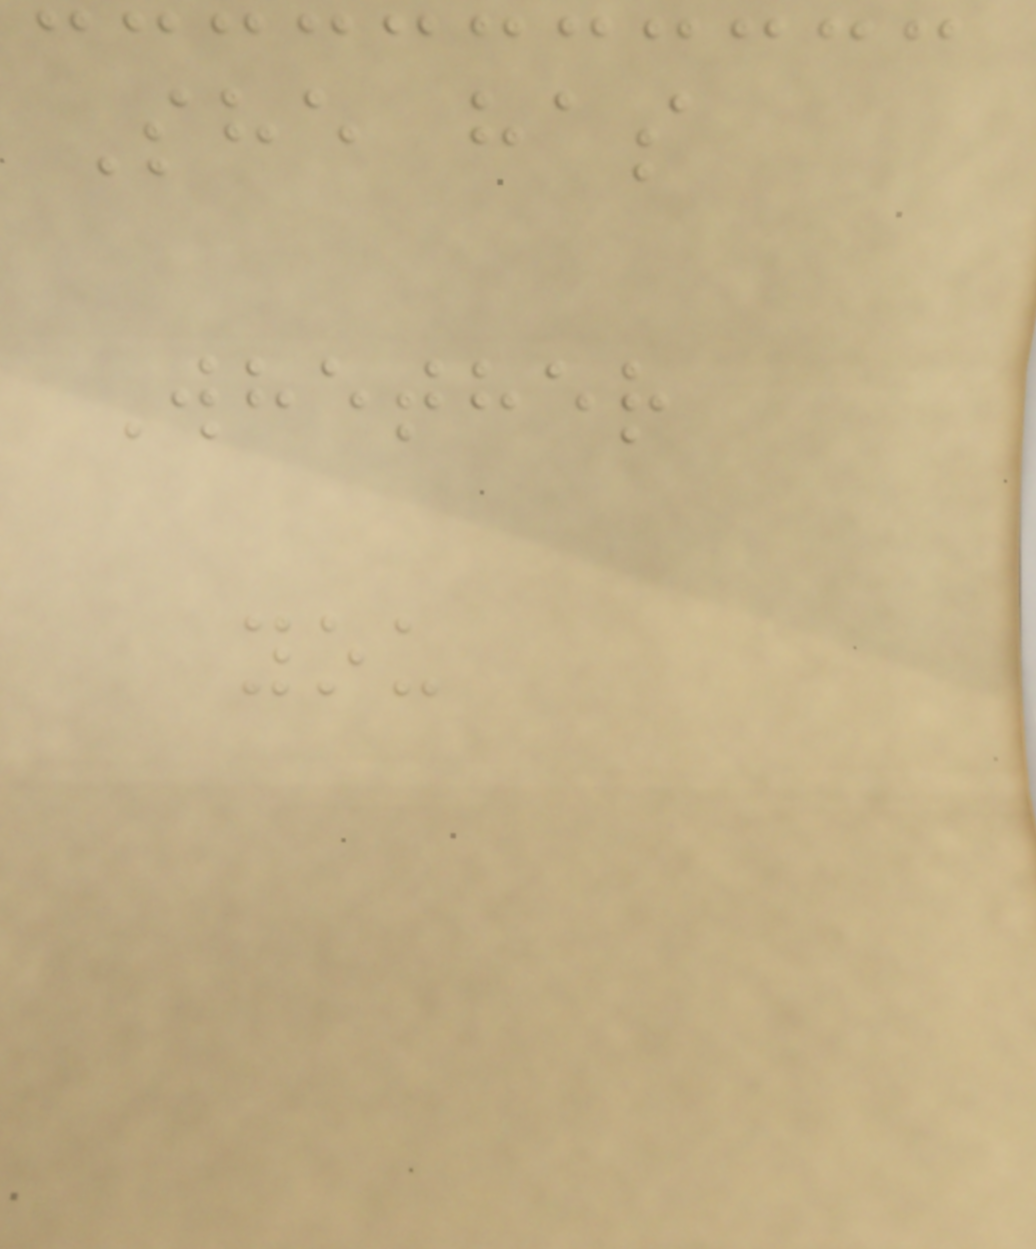She has
Whether
you
